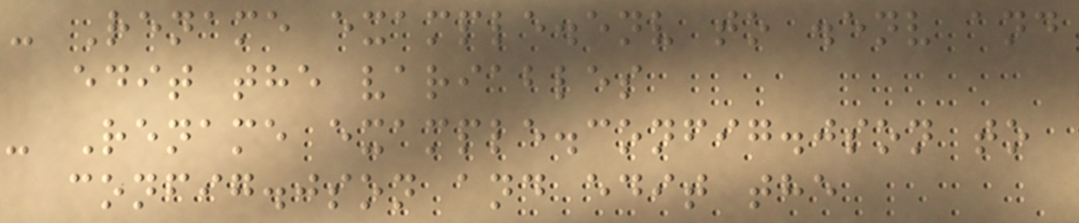- Rename example.env to .env and
edit the variables
- Rename example.config.json to
config.json and edit the
